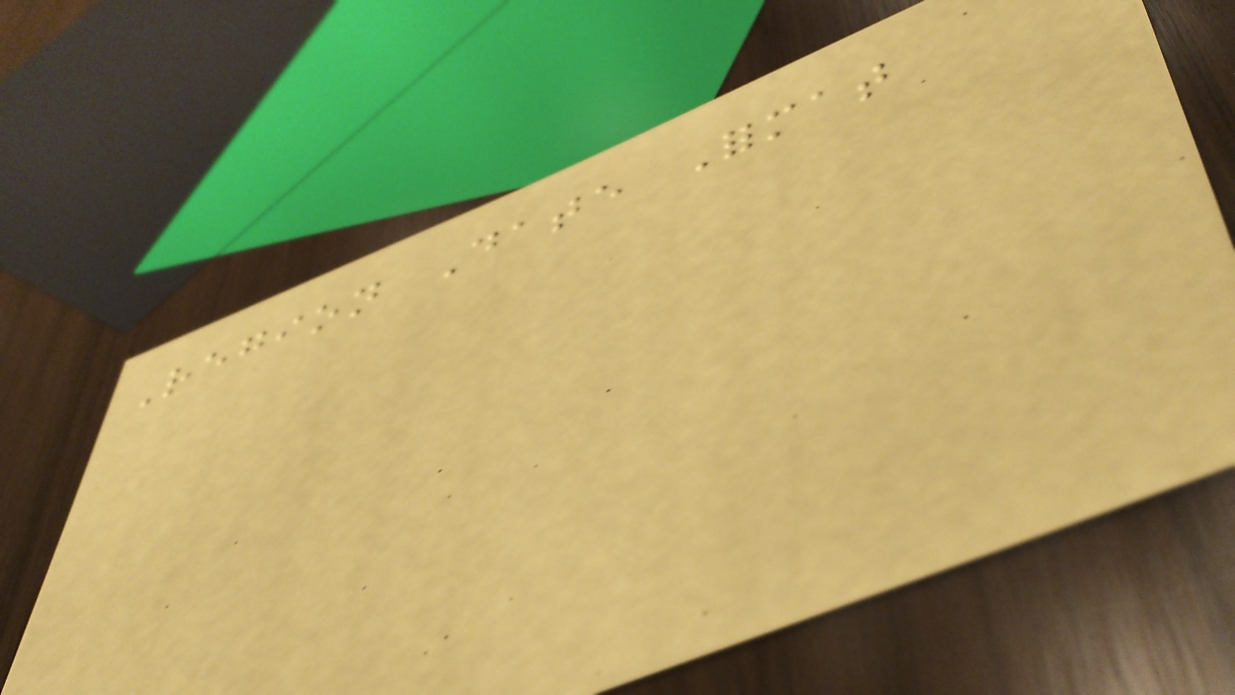Region Date Format
